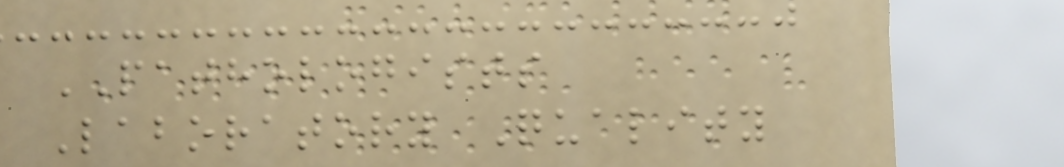PATHOLOGISTS
Laboratory Quality
